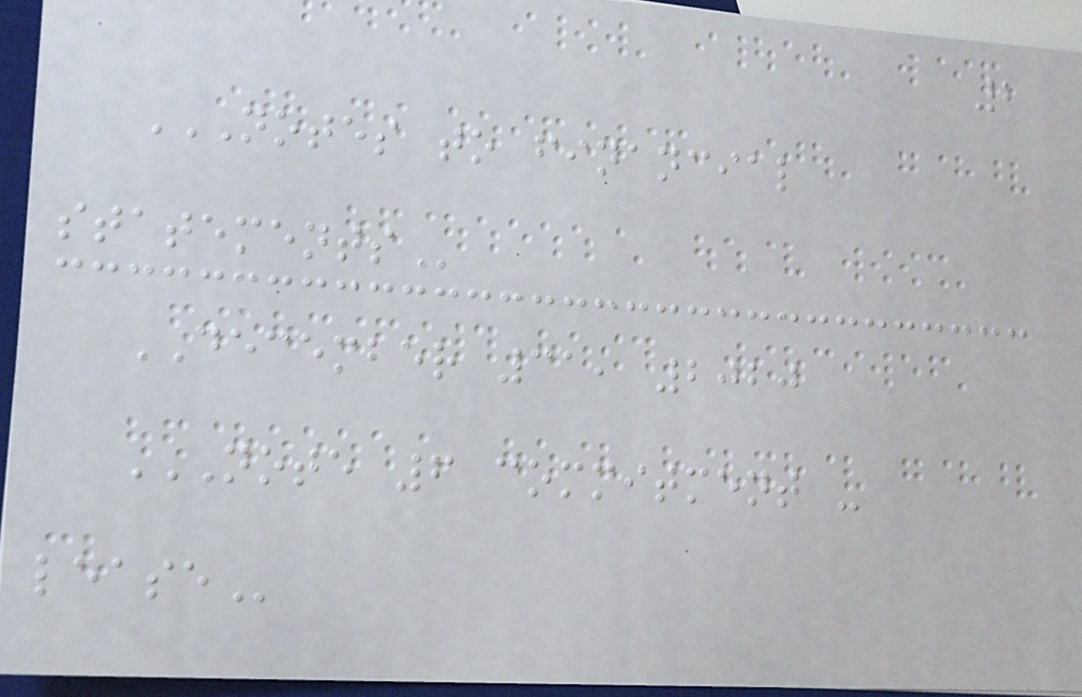2
NOTES TO FINANCIAL
STATEMENTS
DECEMBER 31, 2020
NOTE 6 COMMITMENT -
LEASE
